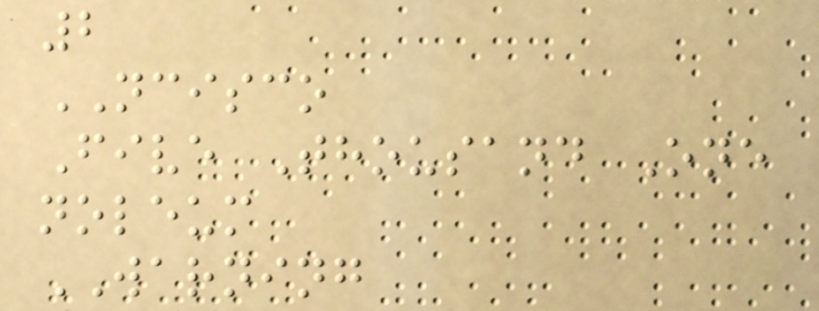2
NCISCO
Five Thousand One
noleum
WARNING
